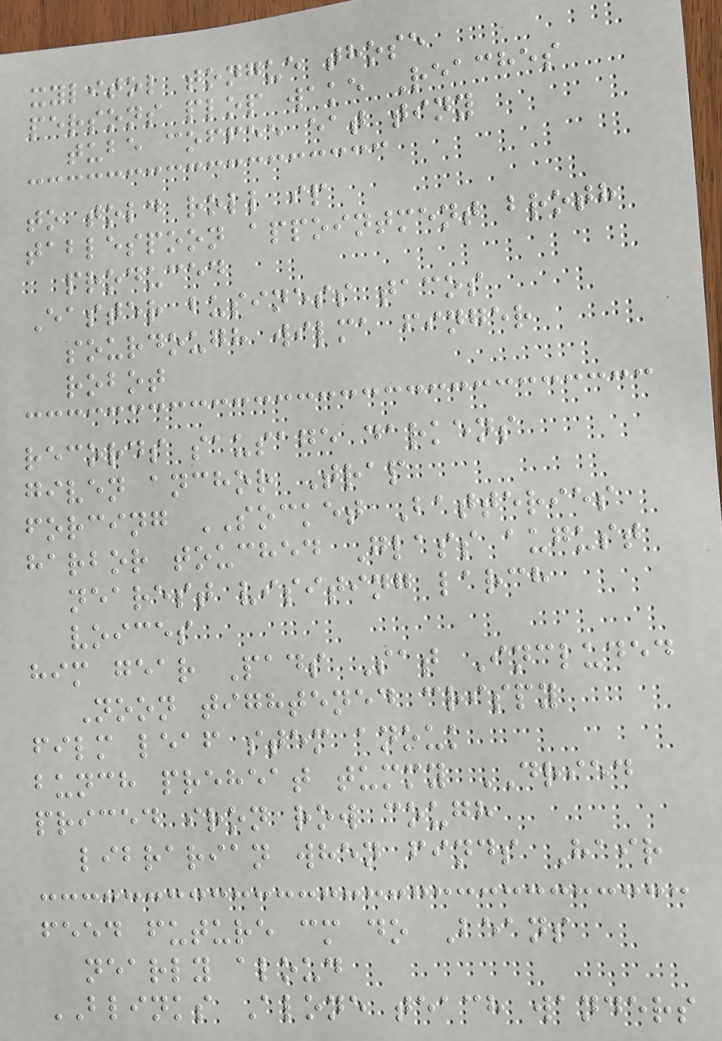xylitol tongue those
persons plop wake Reaches
tube coffee eat tiny
to told roll ip
tablespoon appointment broth
produced
Easter business tacos
sourdough wilma finger
robot
records sausage darkens
given anchor Trap
forcing SOCKET Batteries
harbor touched Glass august
nearest visiting larch
voices
him gear Pads Sat Included
Noon tightened crispy
film leaf stem anouk
bunch preheat tummy DRIED
priced iron row cough
librarian when finds Hair
feed future cm do Beans
nearly aloud
BLINKS Alone teach wanders
